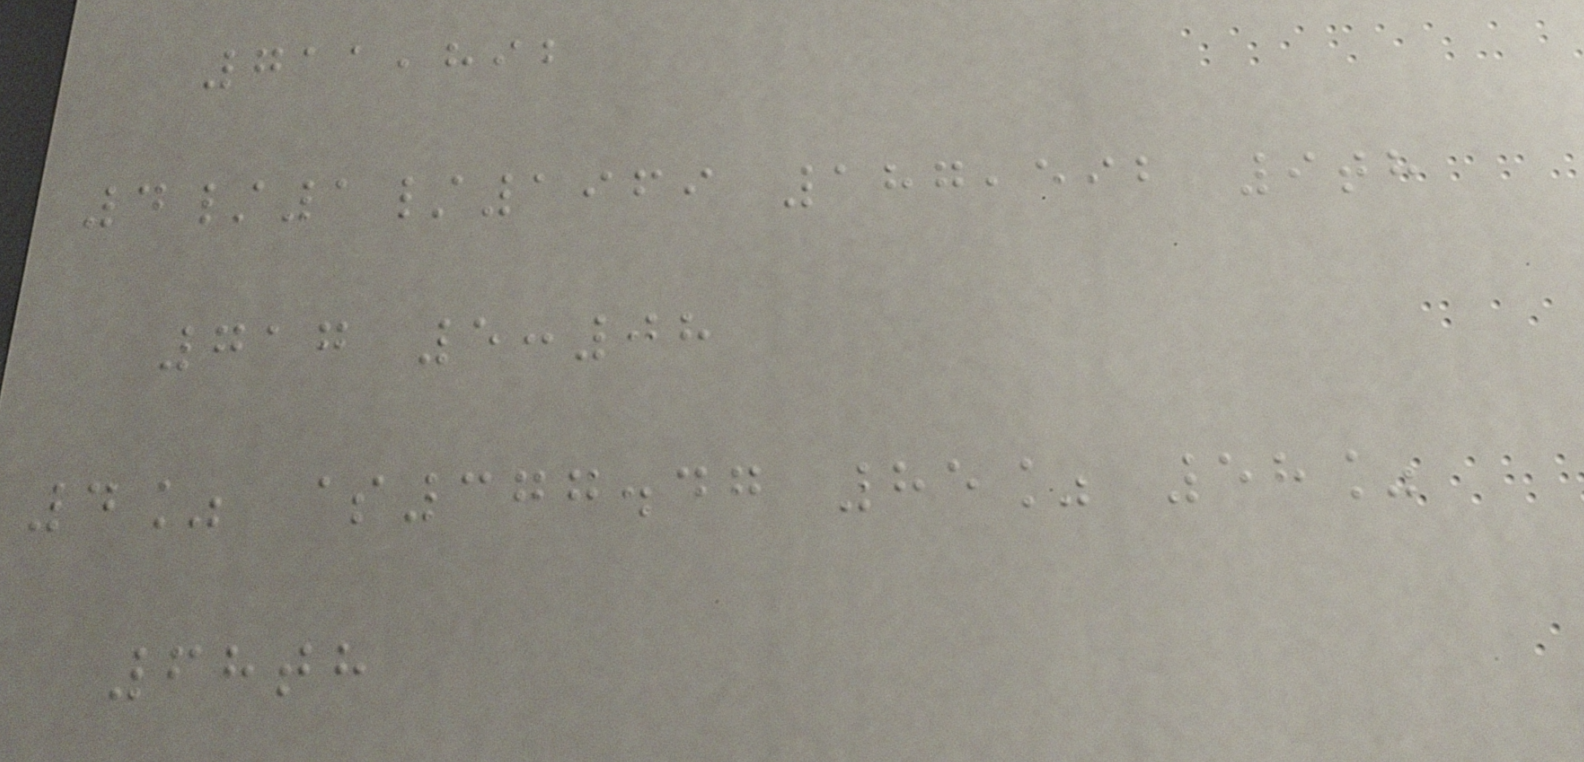711,892
4/1/1969 187,592 9th
717 5:08
4% $377.47 85% 58%
68th
